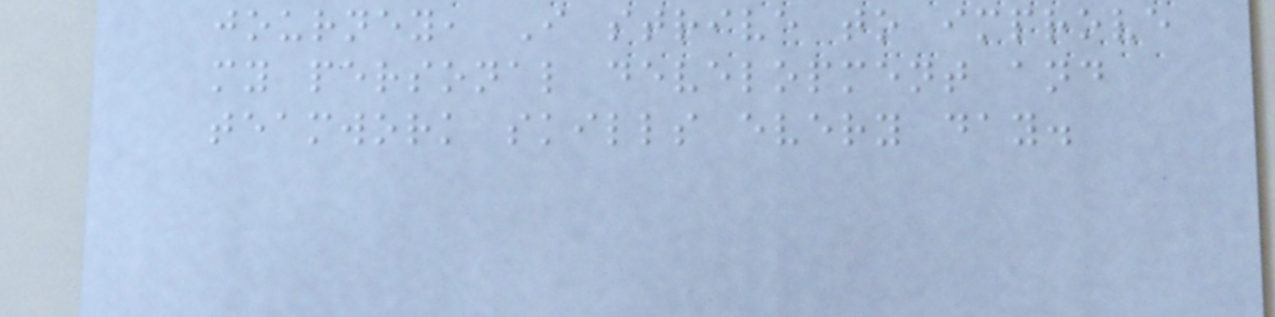journey, I strive to improve
my personal development and
teamwork skills every day.
